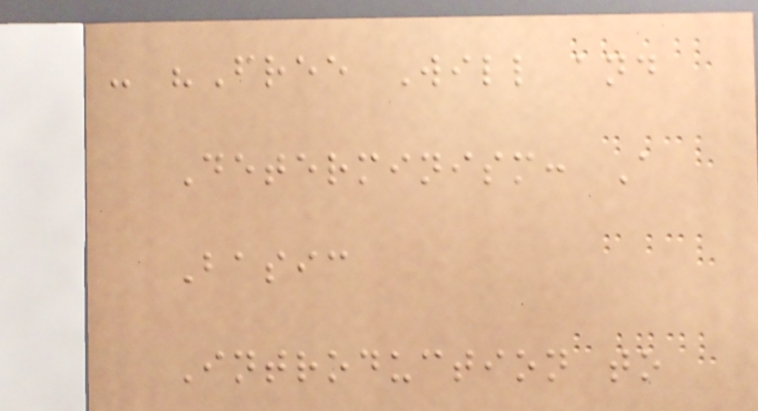- "Free Will and
Determinism: A
Basic
Introduction to
